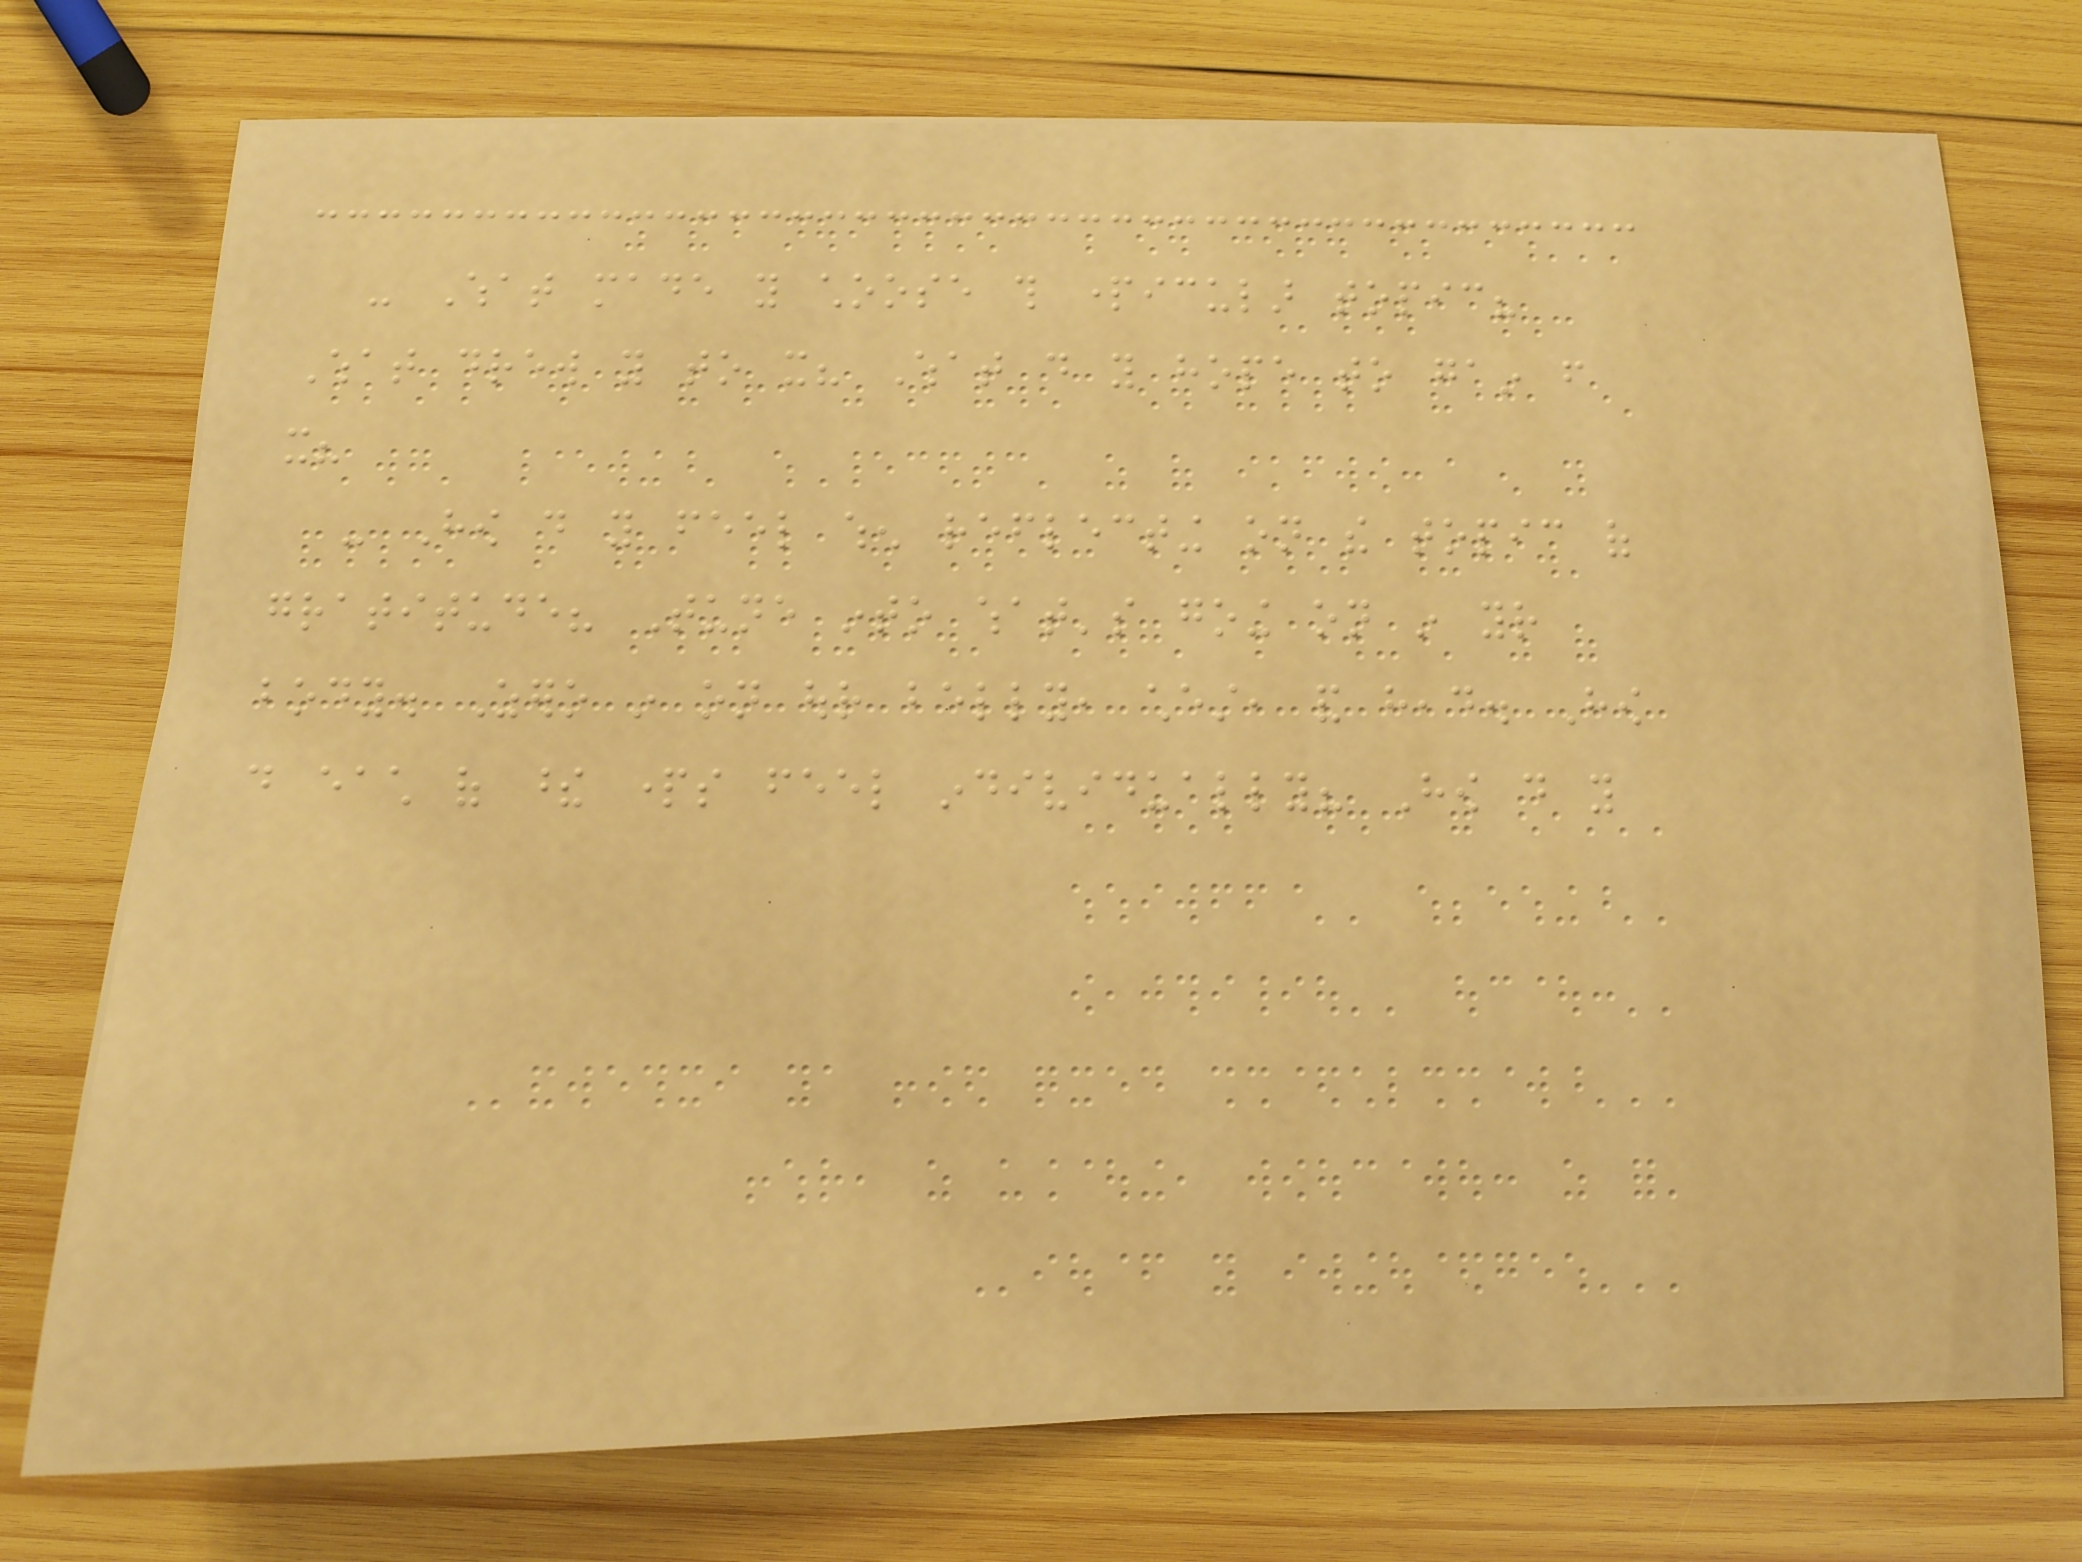- What made you choose this particular topic?
What drew you to it? What do you hope to gain from
it?
- How do you feel when reflecting on the topic of
gratitude? Tune into what's going on in your
body. Zero in on our belly, chest, and head. How
do each of these parts feel individually? How do you
